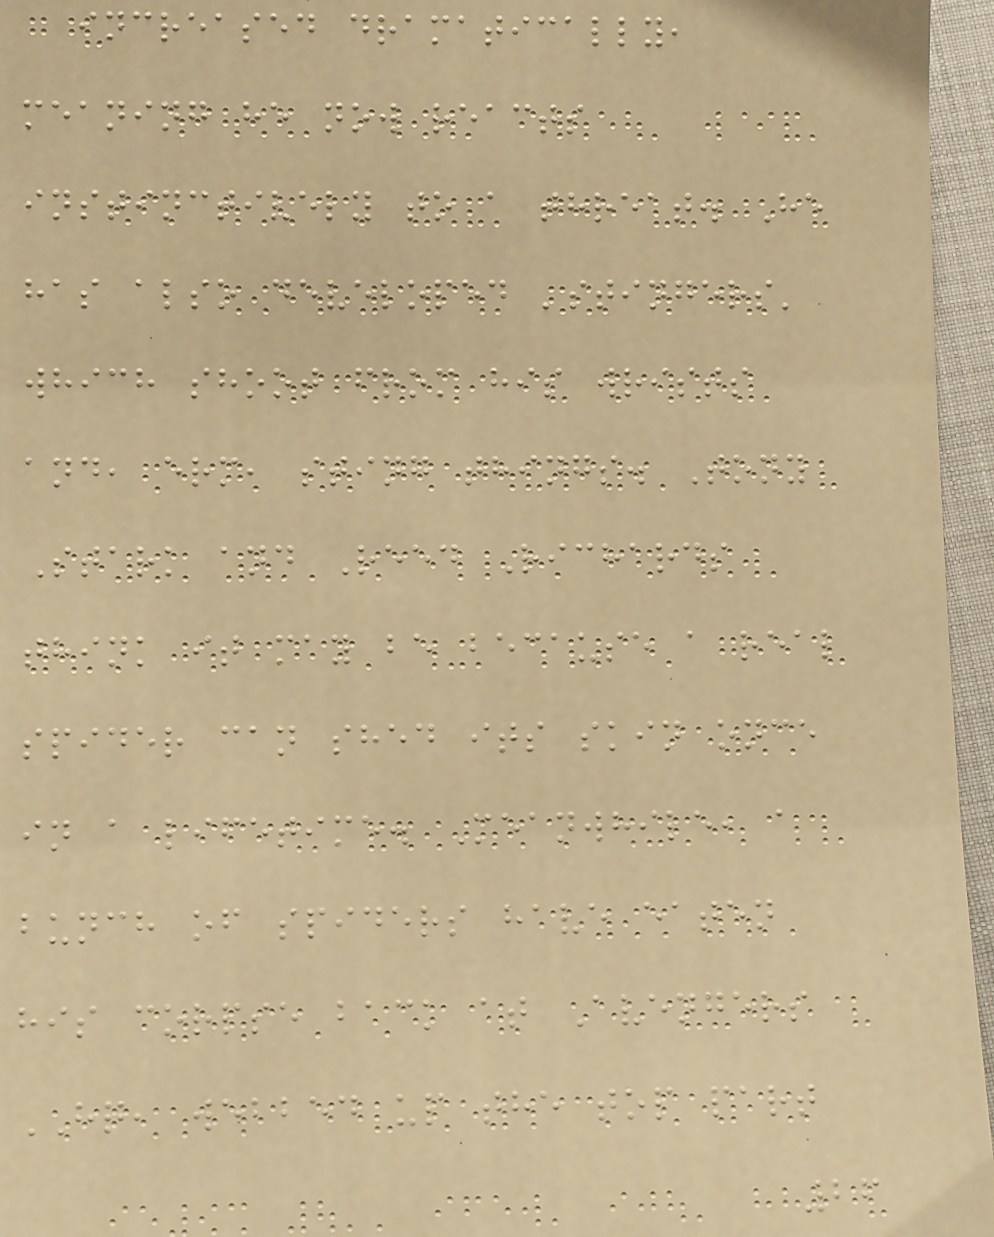increased dramatically,
meaning he now reacts
instinctively to a threat. He
has also developed 'stingers'
which shoot from his wrists
and, erm, sting things. Tony
Stark and Reed Richards
think it may be because a real
spider can shed its skin once
in a lifetime. Meanwhile, a
bunch of spiders have eaten
his corpse back at Avengers
HQ, webbed up the top part
26
